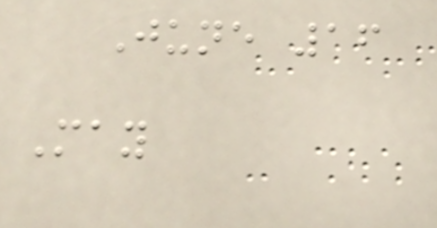June 16
May
